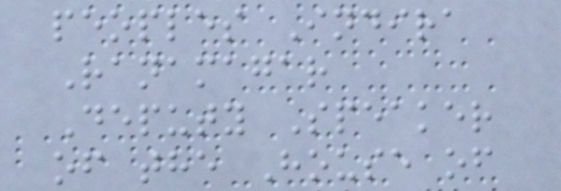peoples Indira
Ranamagar
Deputy Speaker
of the House of
